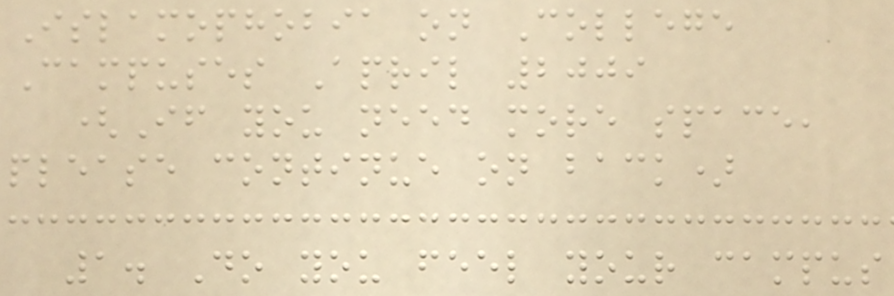Islamophobia on College
Campuses April 2009
(If you need more space,
please continue on back)
1. Do you feel your campus
